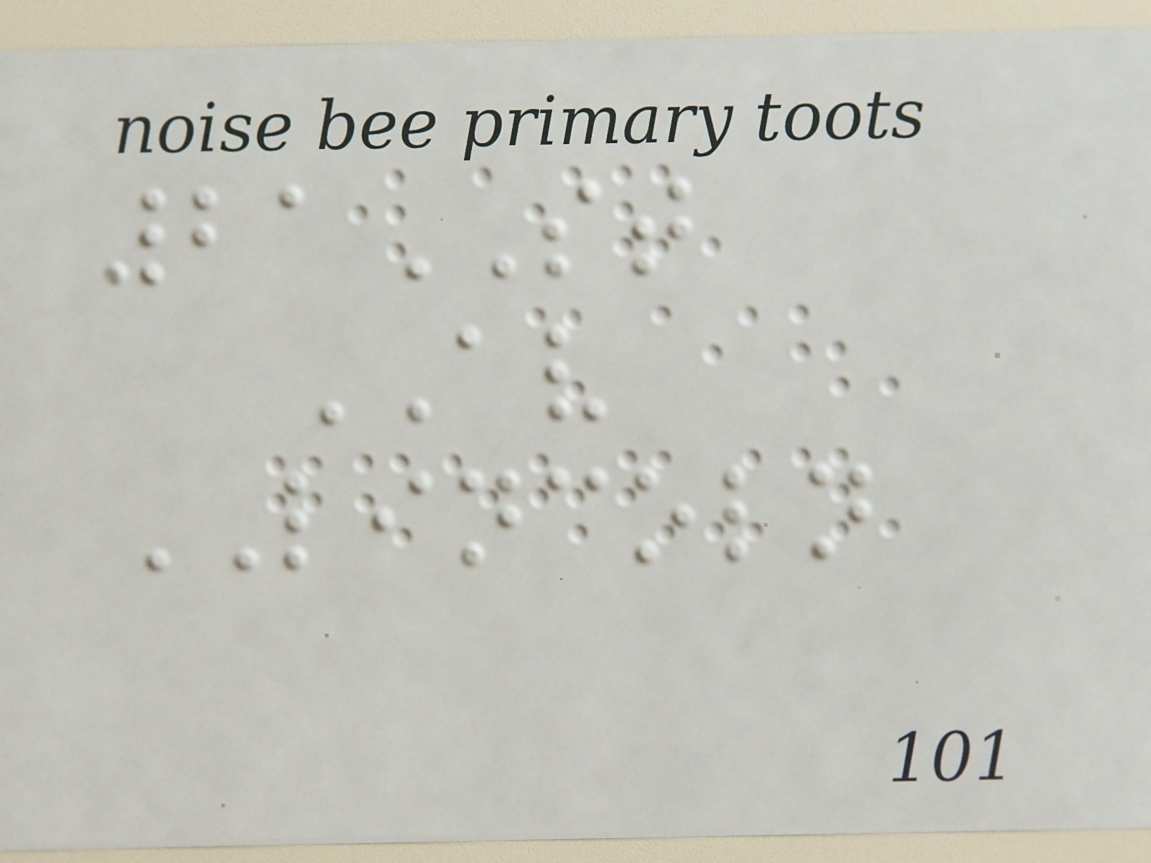21ST
AV
LINCOLN
